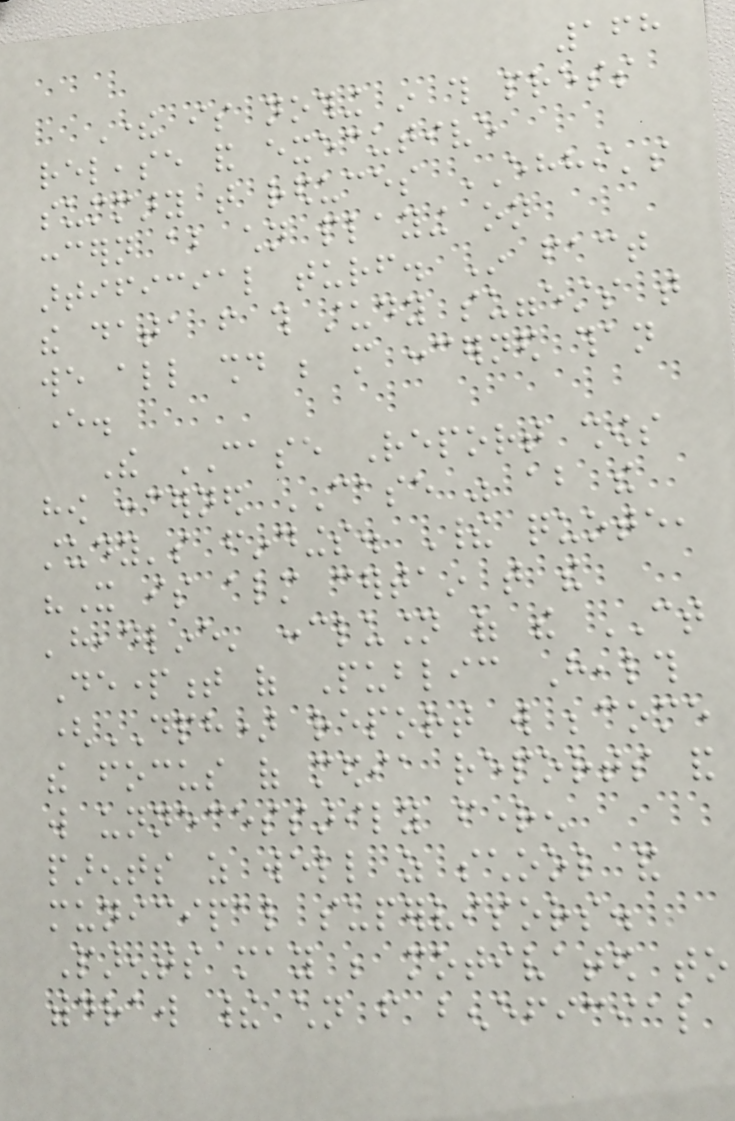168
There is nothing in this press
release and executive
summary that reduces EHHI's
concern about children playing on
artificial turf. In fact
the data from this study suggests that
we all should be more concerned than
ever.
The CASE Report shows
how concerned CASE was about the
study's findings. Their quote,
"It is almost certain that the
'headline' conclusion of the CT
Department of Public Health
(DPH) report will become
the focus of media reports and
will unnecessarily frighten
parents as well as school and
municipal supervisors.
Parents may be motivated to
withdraw their children from beneficial
